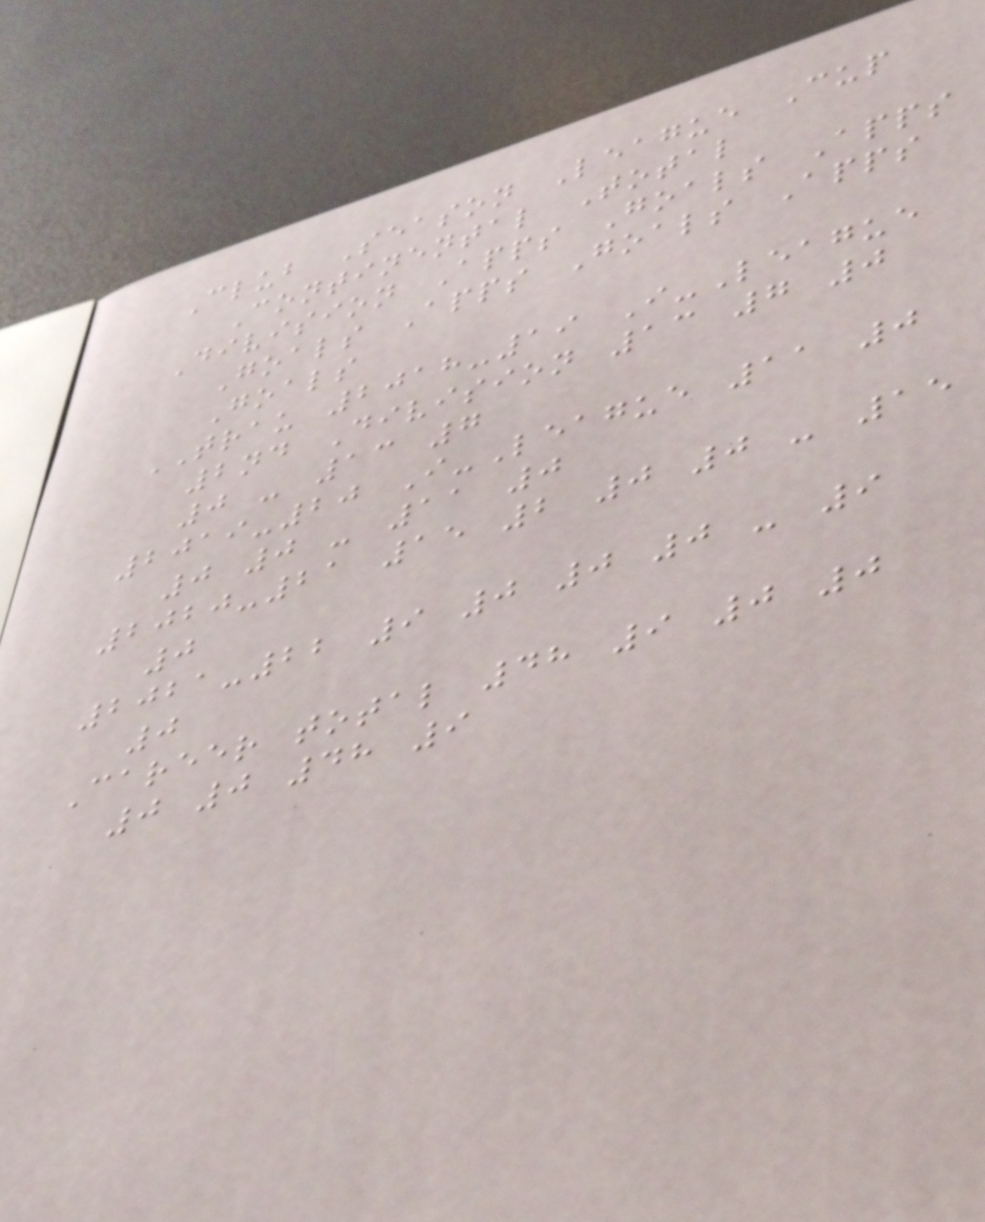Club Season League Cup
Continental Total
Division Apps Goals Apps
Goals Apps Goals Apps
Goals
TRAU 2018-19 I-League
2nd Division 13 7 0
0 - 13 7
2019-20 I-League 11 0
0 0 - 11 0
2020-21 15 2 0 0 - 15
0
2021-22 9 0 0 0 - 9
0
Career total 48 9 0 0
0 0 48 9
